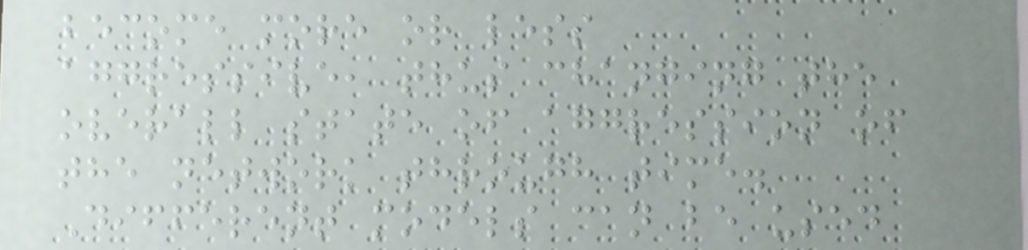become more or less
aggressive, thus changing the
overall state of aggression of
the network through time.
Different models can be used
